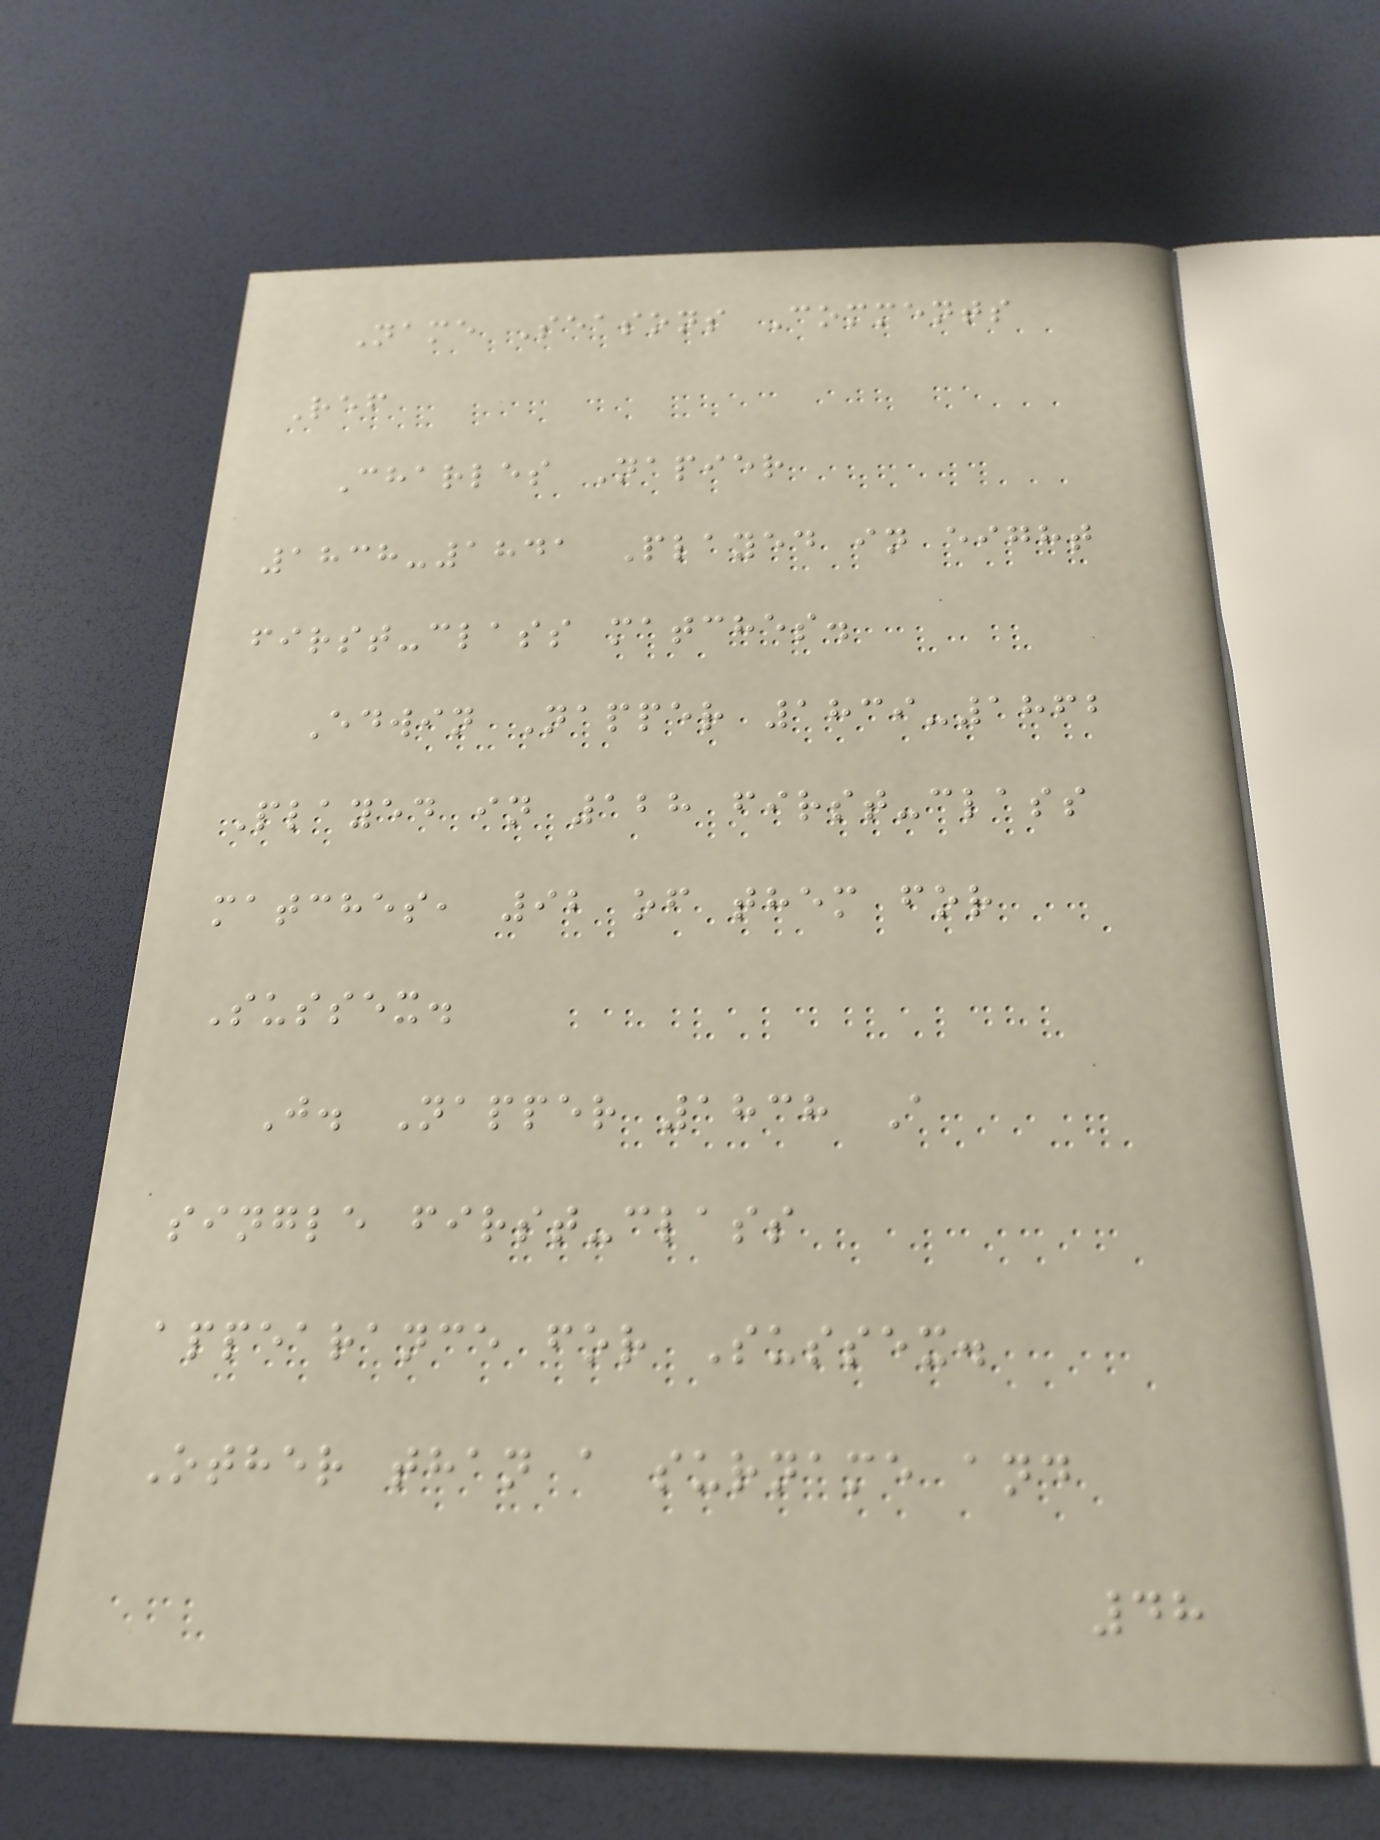Name Seasons Comments
Ref
Charles Napier
1838-1841 Played in eight
first-class matches.
Edwin Napper 1839-1862
Played in 128 first-class
matches, 92 of them for
Sussex.
J. Napper 1838 A
single first-class
appearance for Sussex.
Other than a surname and
48
